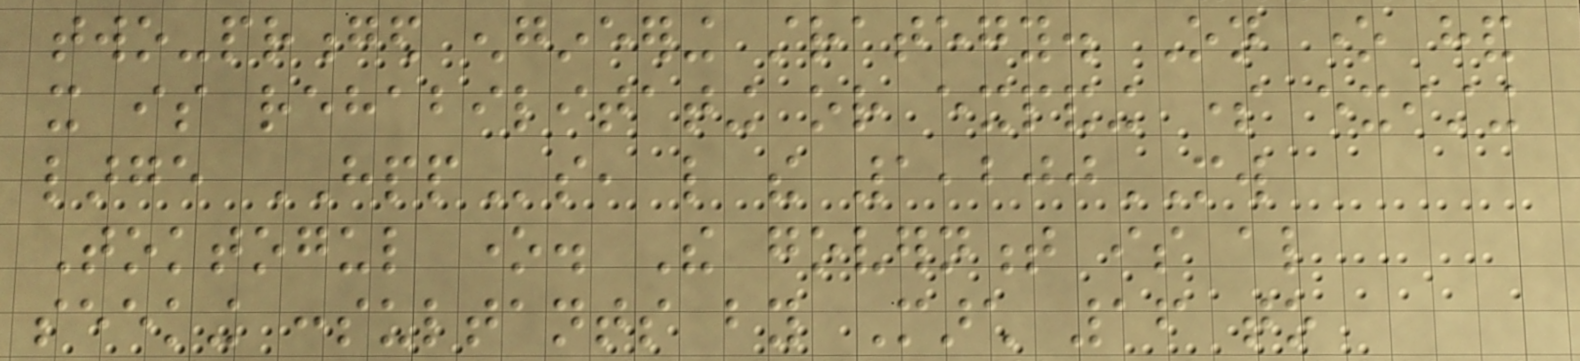two-pronged engineering strategy. On one hand
it is rehabilitating or expanding some existing
large HPPs, like the 1,200MW
Toktogul one. The government is also
seeking consultants by March 16 to
